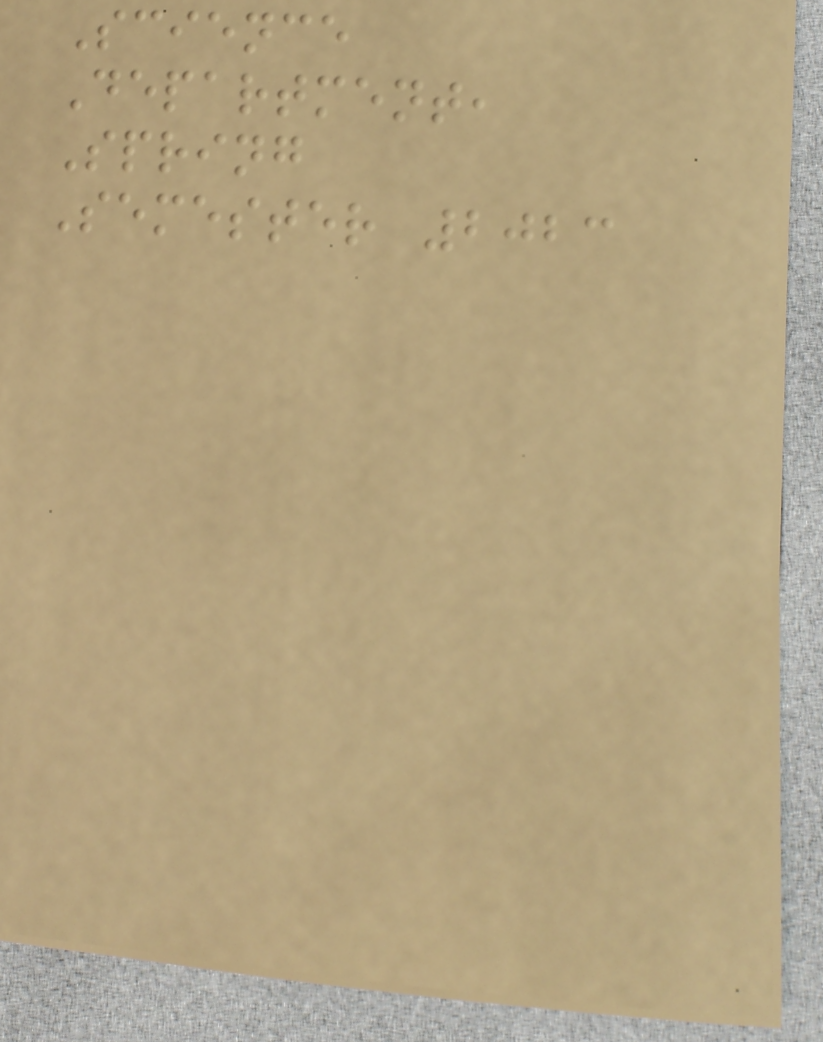Science
Department,
Spring
Semester 2023
